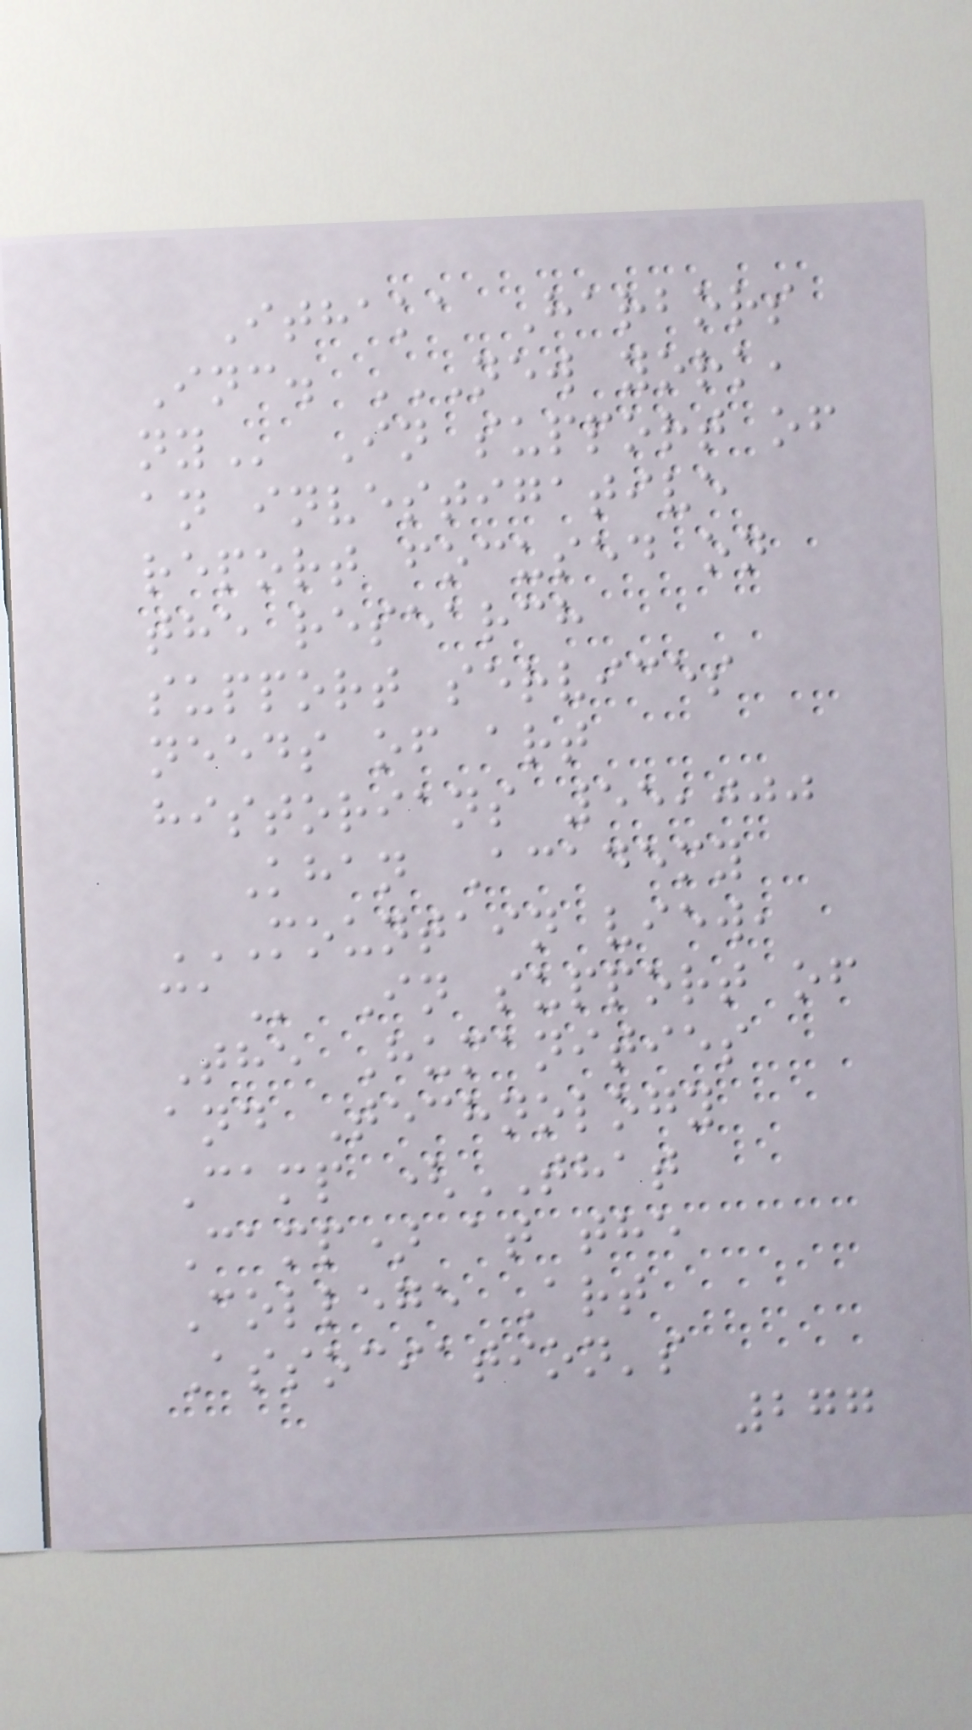Ithaka Harbors
Inc. NEW YORK,
NY In support of
an investigative
report focused on
the research
support services
needs of art
historians 55,000
Khan Academy
MOUNTAIN VIEW,
CA In support of
The Humanities
and Technology
Camp (THAT
Camp) at the
College Art
Association's
277
